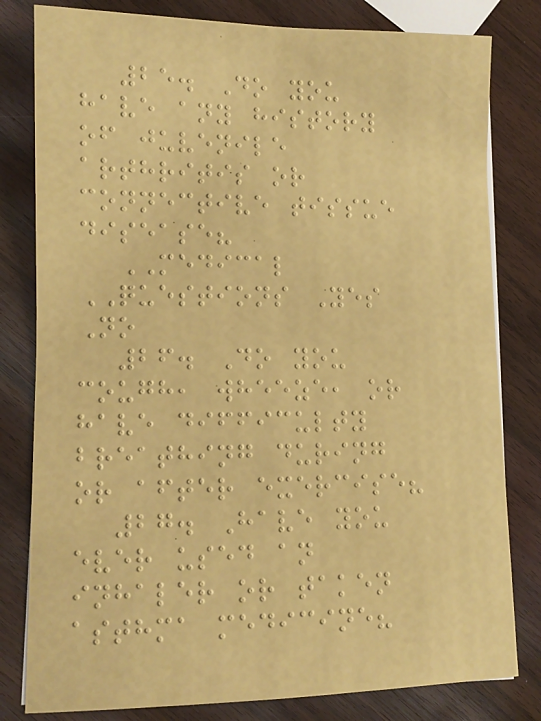25. Do you
have any history
of juvenile
arthritis or
connective tissue
disease?
MEDICAL
QUESTIONS Yes
No
26. Do you
cough, wheeze, or
have difficulty
breathing during
or after exercise?
27. Have you
ever used an
inhaler or taken
asthma medicine?
